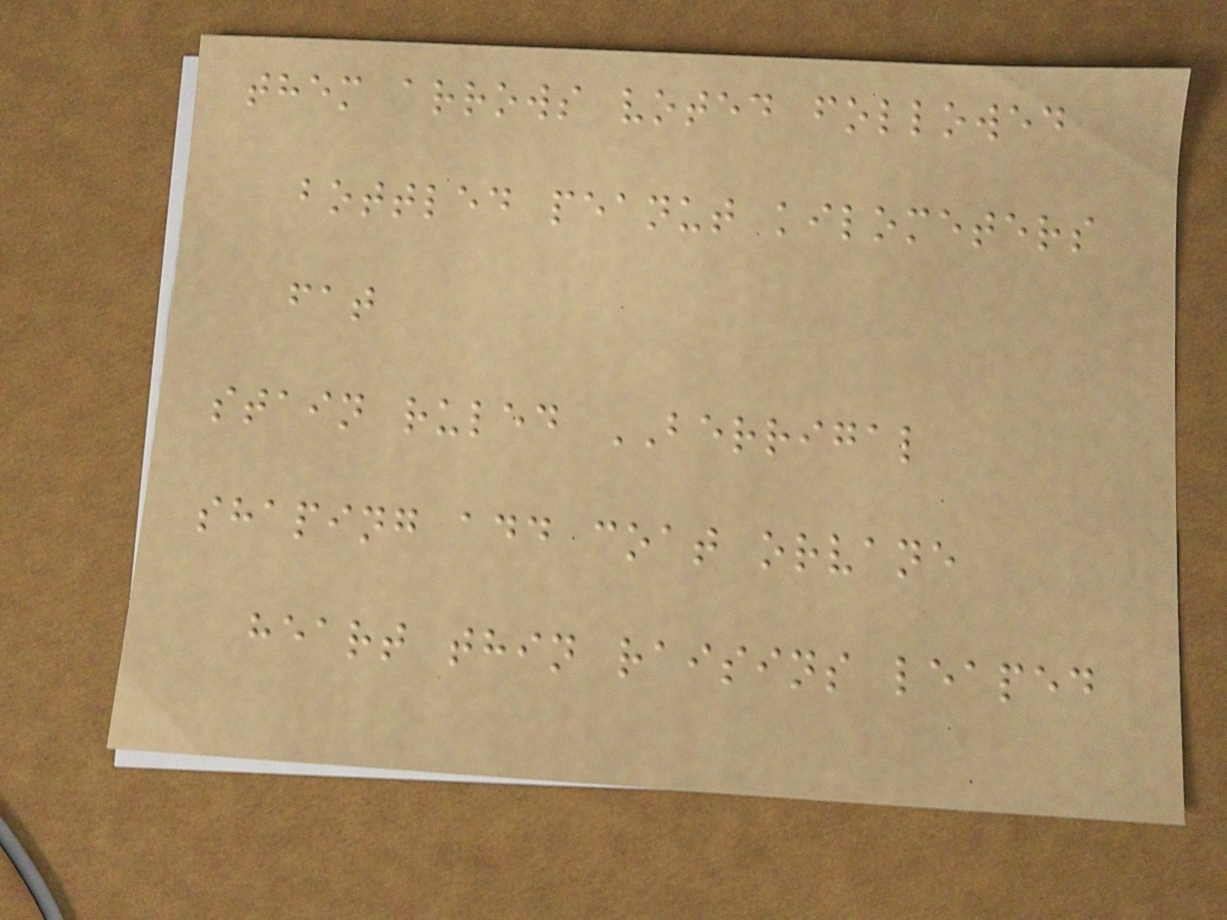them arrows voted followed
bottled peanut kilometers
fat
stain ruled BERRIGAL
shaping add coat orvane
heart thin raisins leaped
